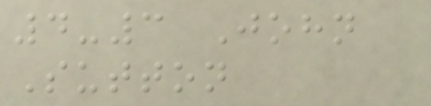4-3 John
Sutton
